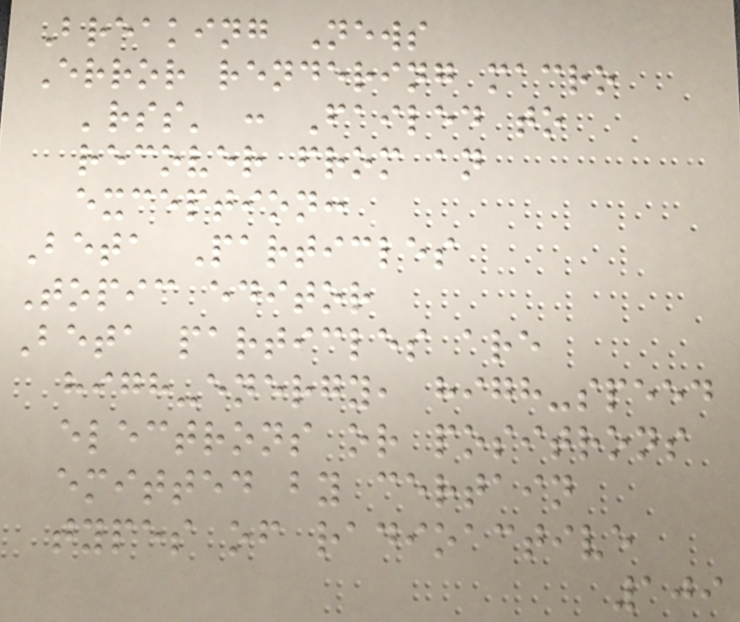Breaking News
Error rendering macro
'rss' : Failed to
recover from an
exception:
Beta Particles
Topic editor
Beta particles are
high-energy, high-speed
electrons or positrons
emitted by certain
types of radioactive
109
